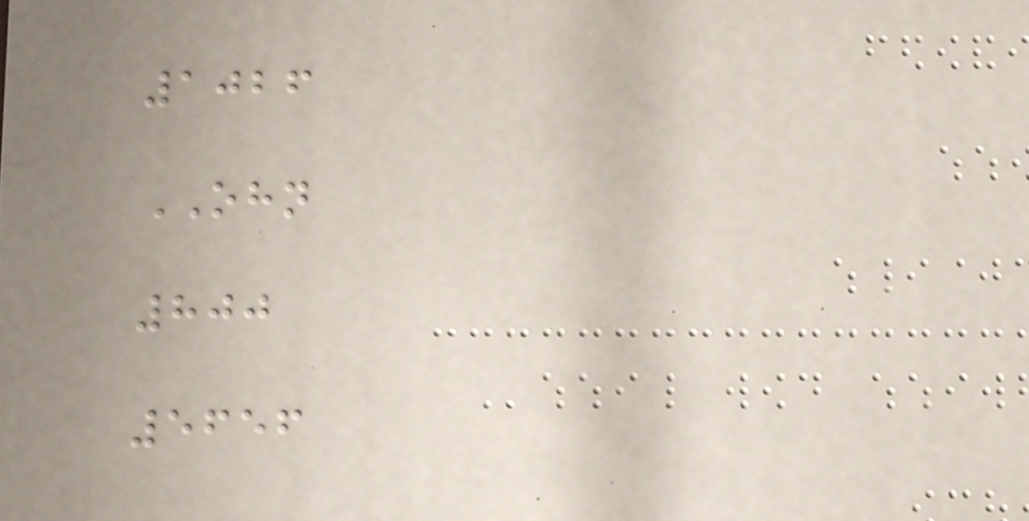1026
OHN
800
5656
